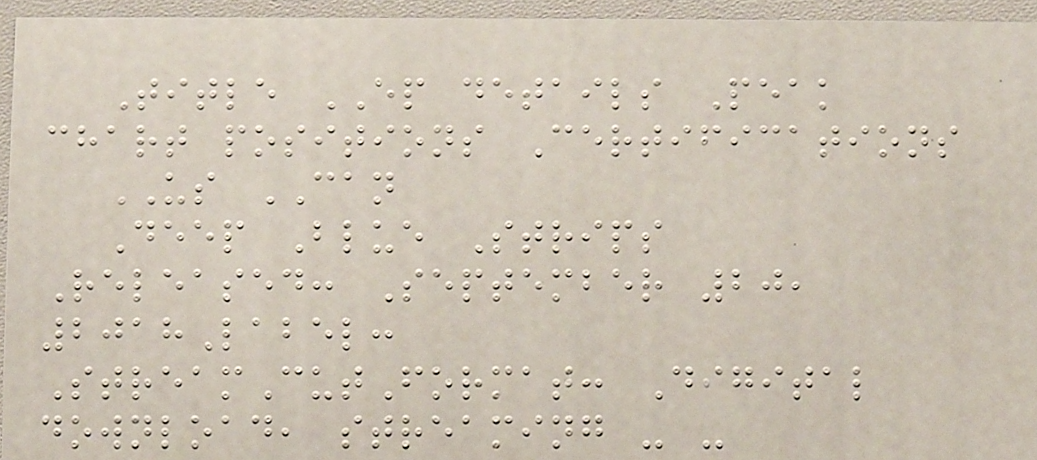Title EP details Peak
chart positions Certifications
US CAN
Deep Blue Strips
Released: September 20,
2018Label:
StreamCutFormat: Digital
download, streaming - -
